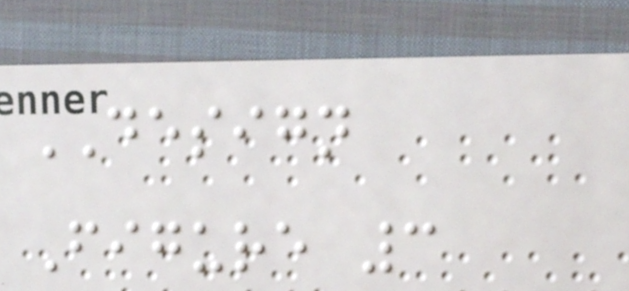DESIGN
Figure 3
